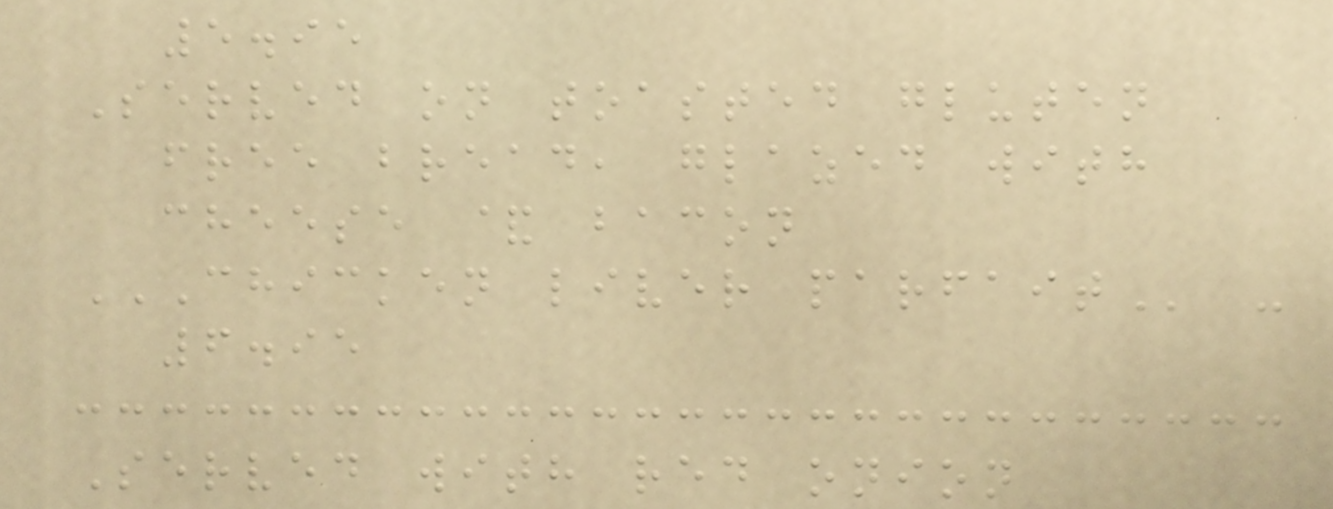5.95
Served on toasted gluten
free bread, glazed with
cheese & bacon
CHICKEN LIVER PARFAIT -
6.95
Served with red onion
